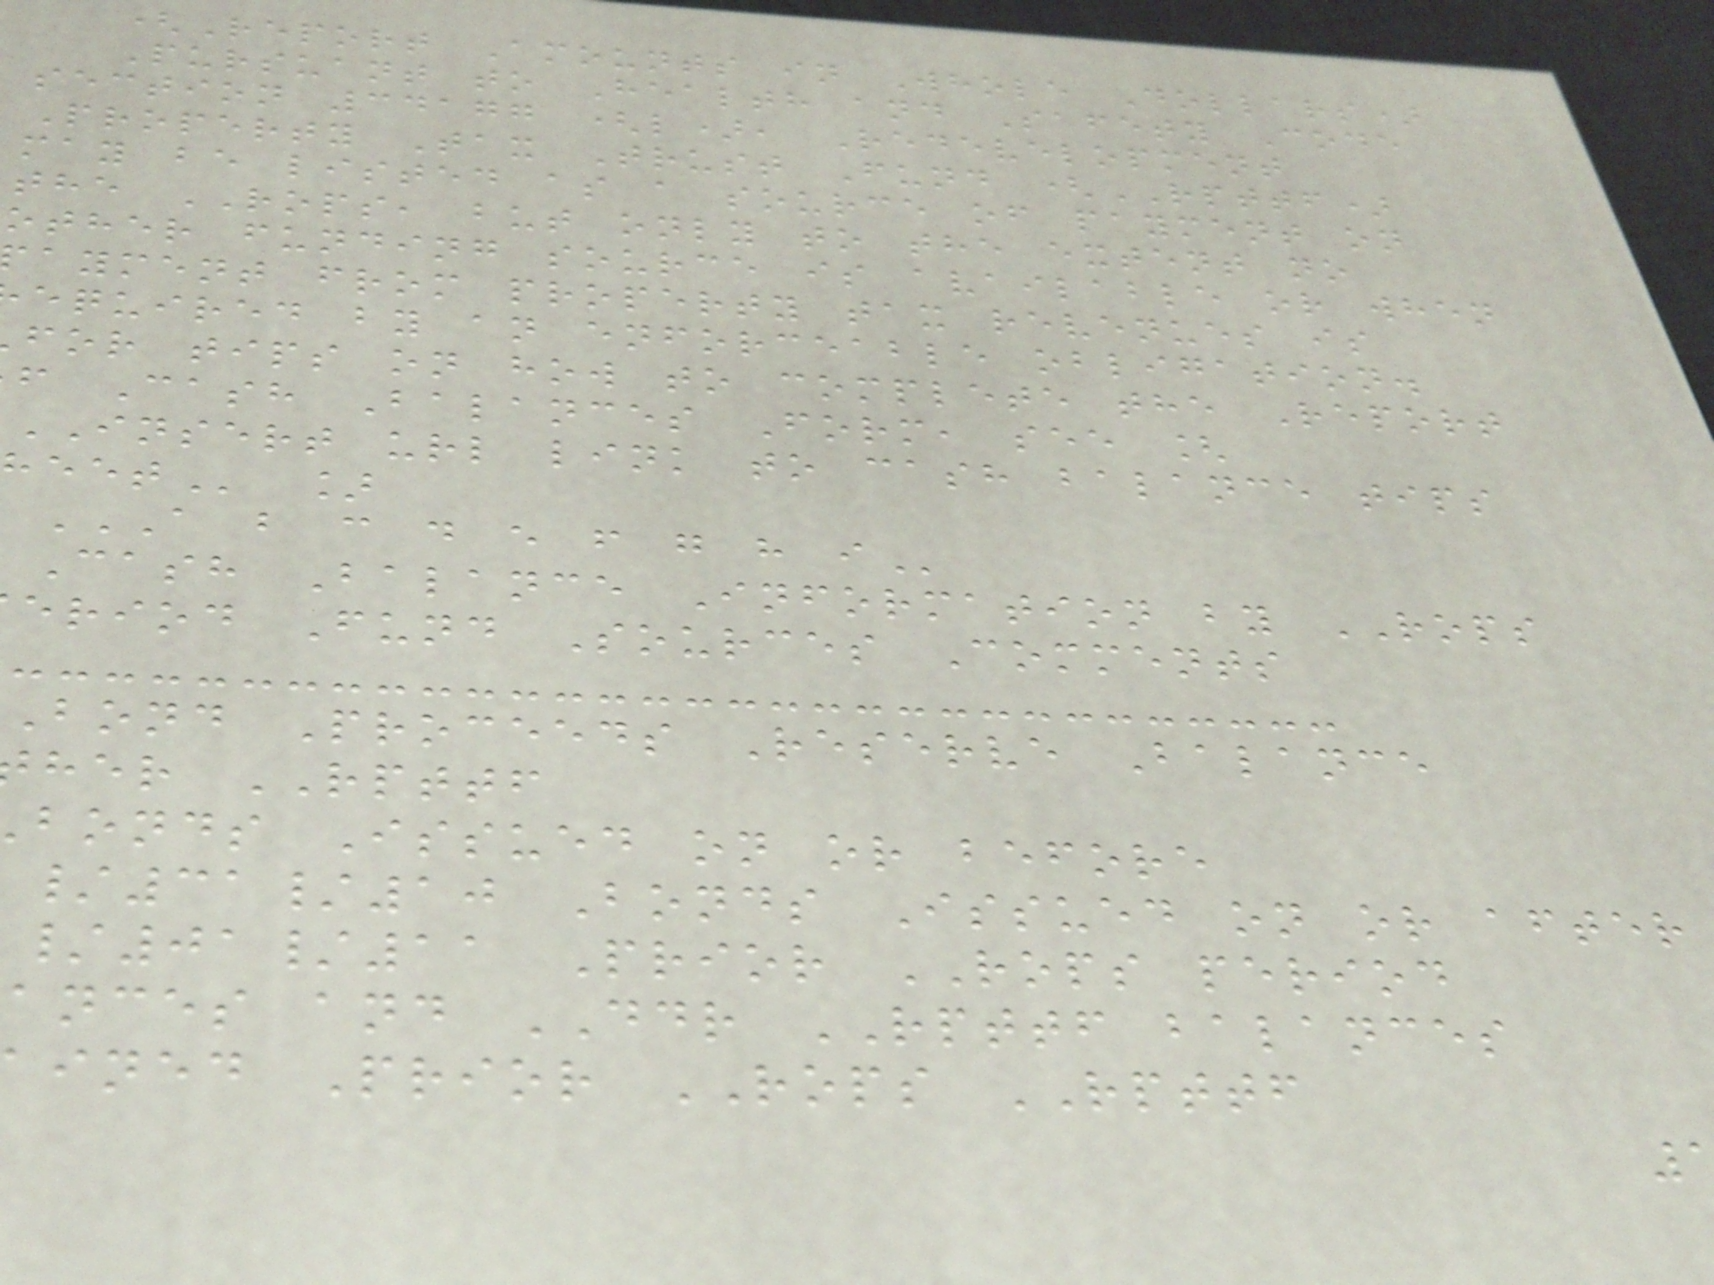(Report Amounts in Whole Dollars)
Pursuant to Health and Safety Code
section 34177 (l), Redevelopment
Property Tax Trust Fund (RPTTF)
may be listed as a source of payment on
the ROPS, but only to the extent no
other funding source is available or when
ayment from property tax revenues is
equired by an enforceable obligation.
for tips on how to complete the Report
f Cash Balances Form, see [
INSERT url link to cash balance tips
A B C D E F G H I
Cash Balance Information by ROPS
eriod Fund Sources Comments
Bond Proceeds Reserve Balance
her RPTTF
bonds Issued on or before
/31/10 Bonds Issued on or after
/01/11 Prior ROPS period
ances and DDR RPTTF balances
ined Prior ROPS RPTTF
